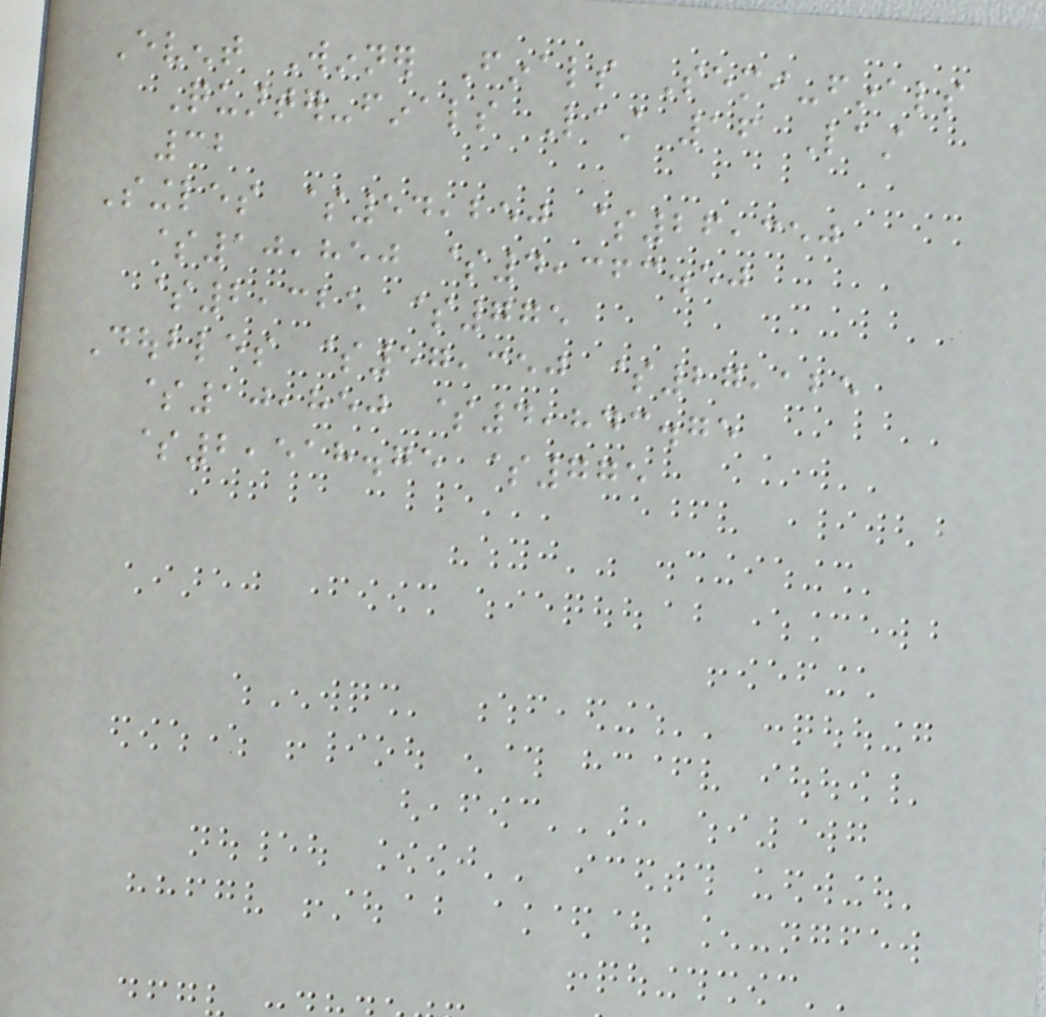Event Winner Finals Semi-finals
Quarter-finals Last 16 Last
32
Singles $54,250 $26,350
$10,850 $4,363.50
$2,325 $775
Doubles $57,350 $27,125
$10,850 $4,843.75
$2,518.75 $775
